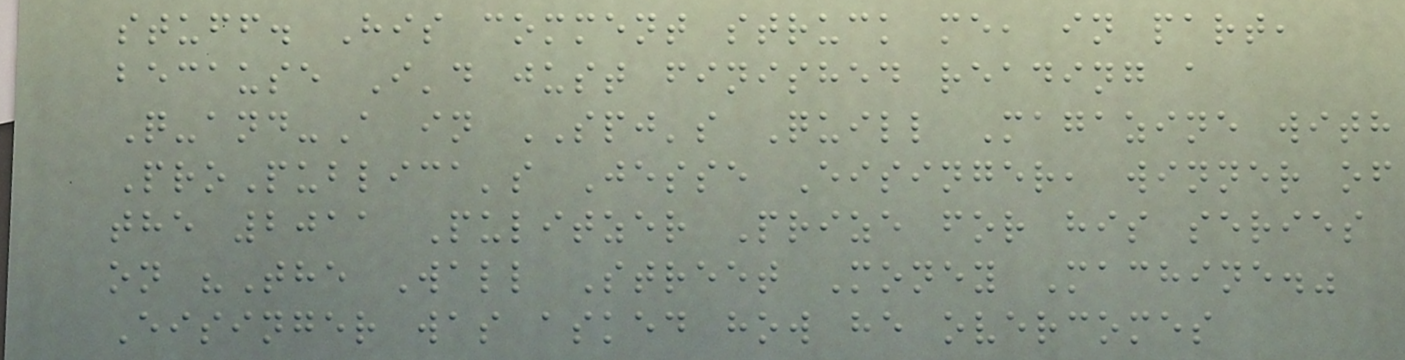stuff. His comment struck me, in part,
because I'd just finished reading a
Q-and-A in SPJ's Quill Magazine with
ProPublica's Jesse Eisinger, winner of
the 2011 Pulitzer Prize for his series
on "The Wall Street Money Machine."
Eisinger was asked how he overcomes
